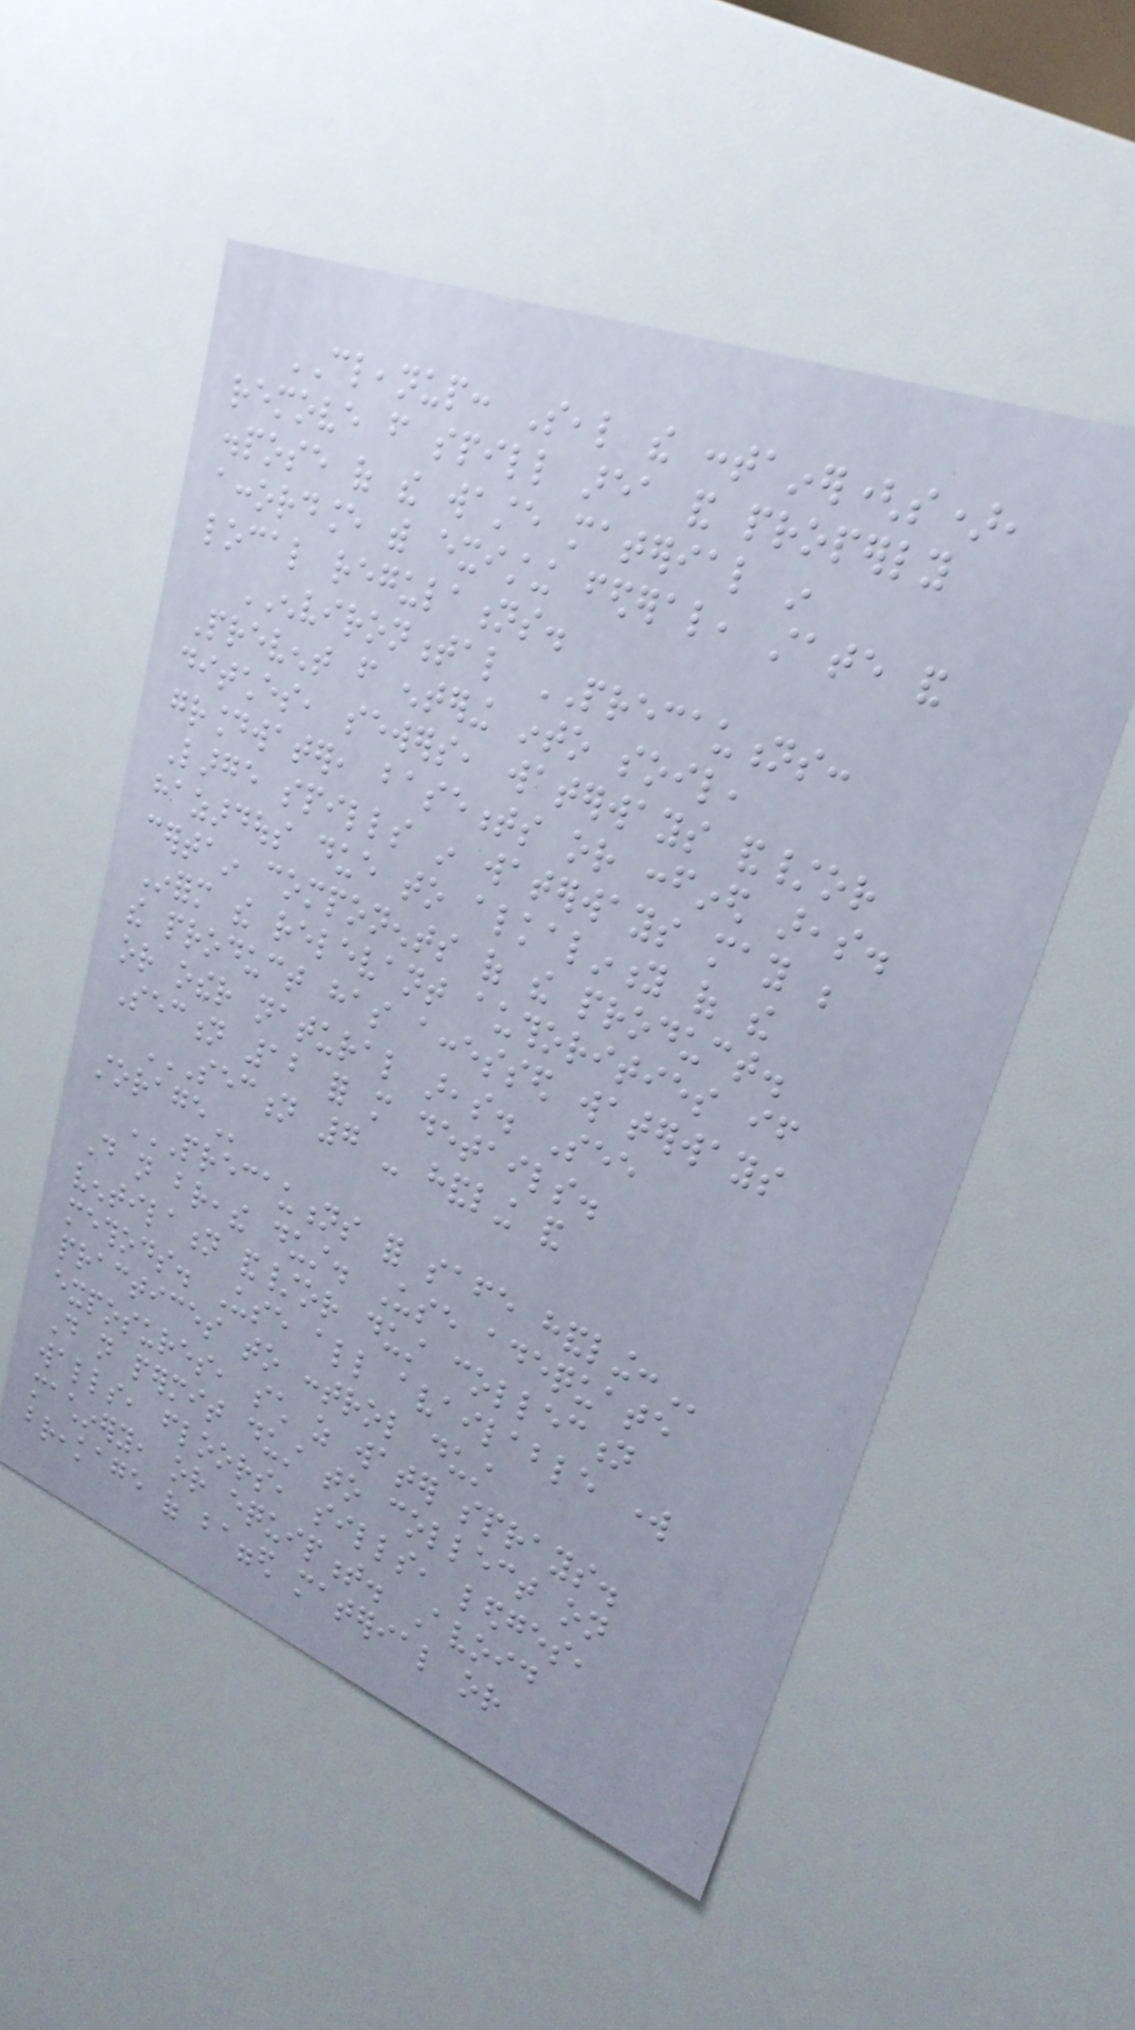CLEANUP: Seal the container(s),
remove from spill area and properly
dispose of the waste material in
accordance with existing federal, state and
local regulations.
ENVIRONMENTAL PRECAUTIONS:
Prevent from entering into soil,
ditches, sewers, waterways and/or
groundwater, basements or confined areas.
Large spills in waterways may be
hazardous due to alkalinity of the
certain components of the product.
Inform the relevant authorities if
the product has accessed waterways
or other natural areas. See
Section 12 for more details.
SECTION 7 - HANDLING AND
STORAGE
PRECAUTIONS FOR SAFE HANDLING:
Do not breathe dust. Use adequate
ventilation and/or dust collection
methods. Use all available work
practices to control dust
exposures, such as water sprays.
Do not permit dust to collect on
walls, floors, sills, ledges,
machinery, or equipment. Avoid
breakage of bagged material or
